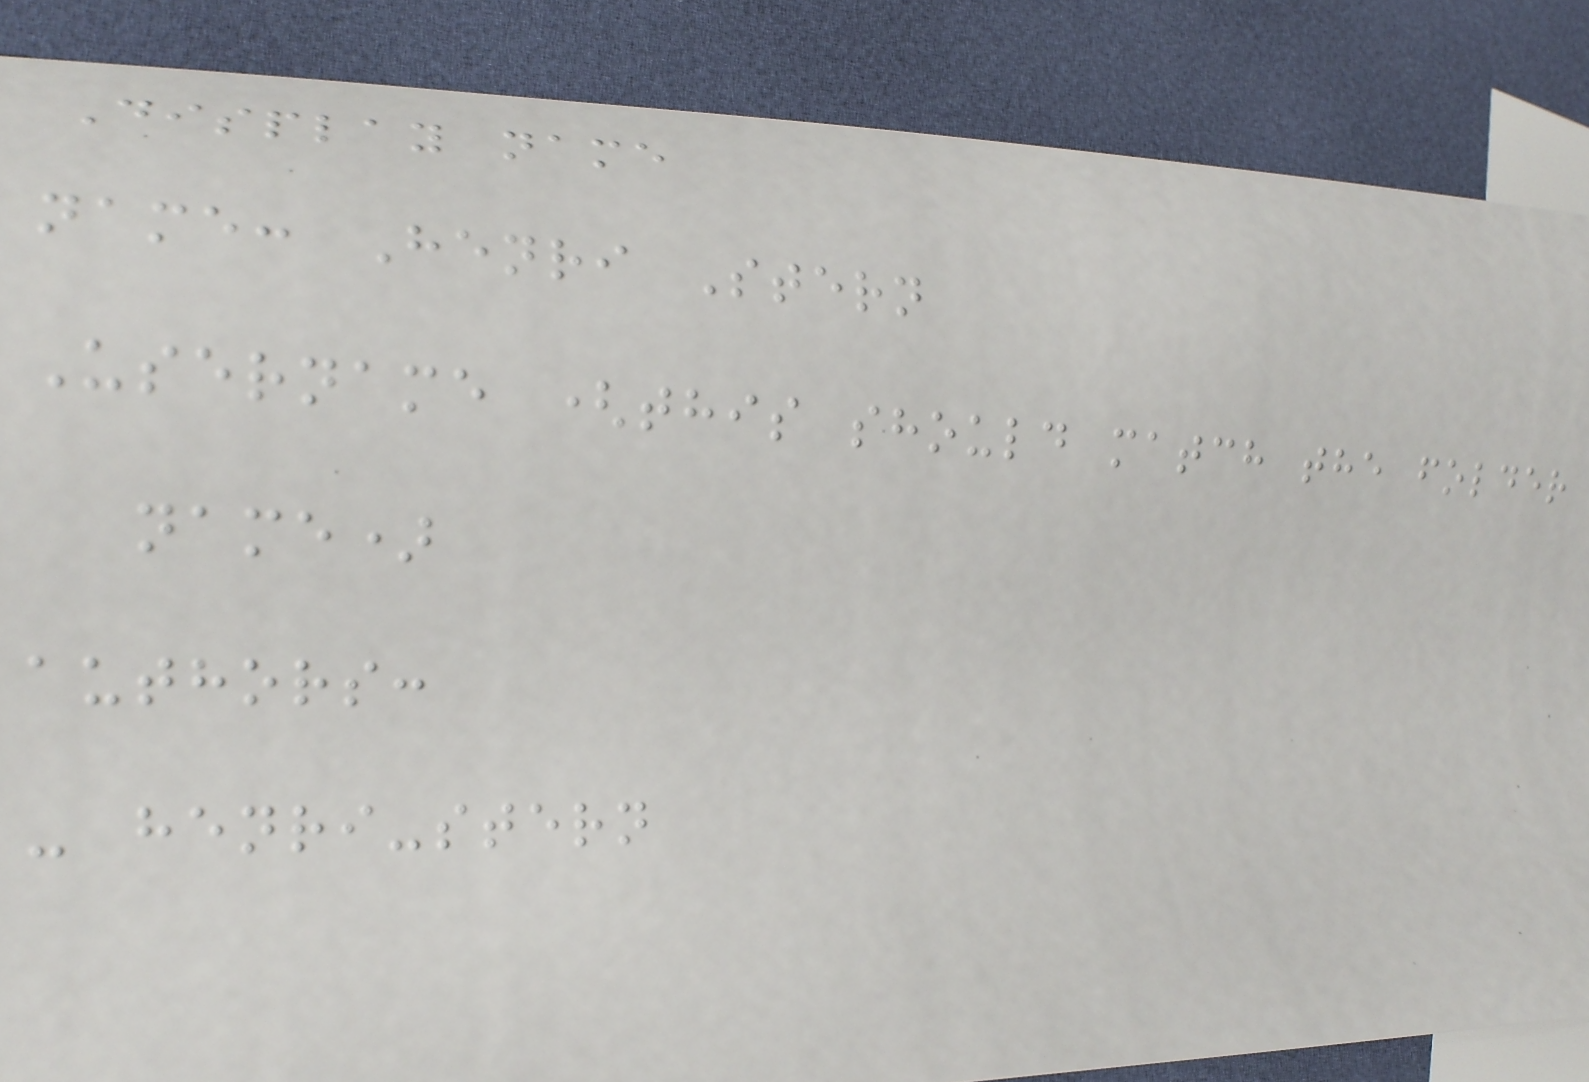Display name
name: Henri Stern
Username (this should match the folder
name)
authors:
- henri-stern
